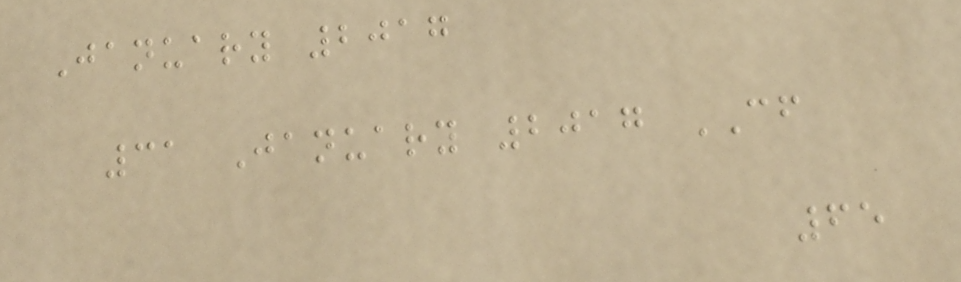January 2017
31 January 2017 CF
65
